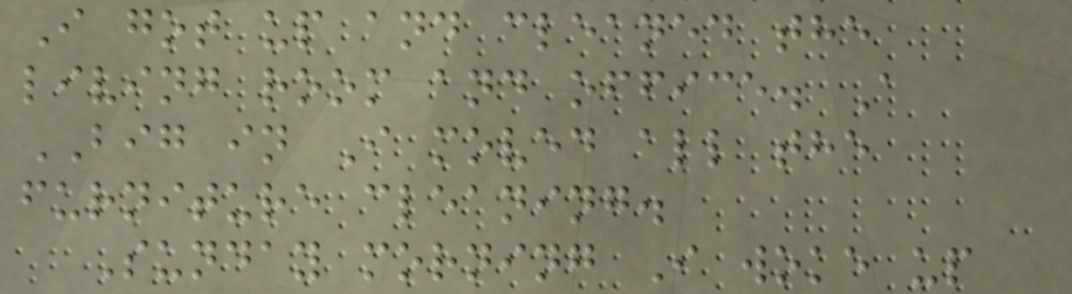I got up and cleaned the
living room and office. A
BIG in I moved all the
furniture cleaning.
Sunday morning I woke up
